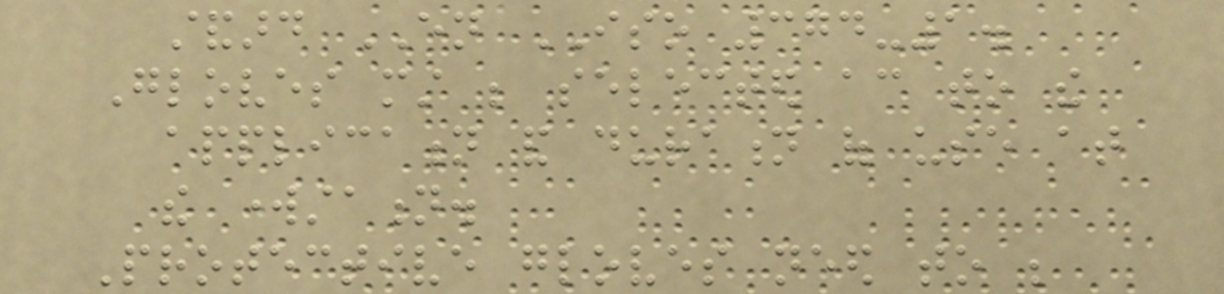standard EN ISO 374-1.
Gloves must be selected according to the
application and duration of use at
the workstation.
Protective gloves need to be
